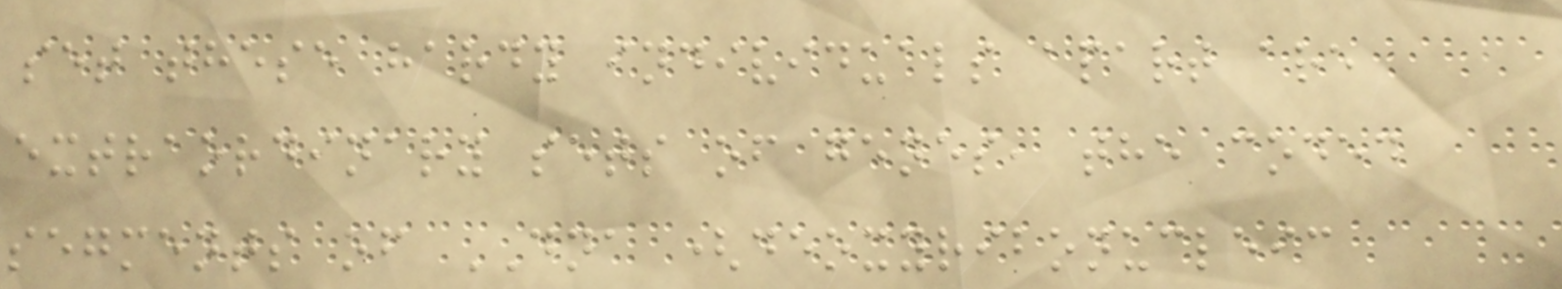set these hardy individuals apart are
extraordinary sets of genes, the coded
segments of DNA (deoxyribonucleic
